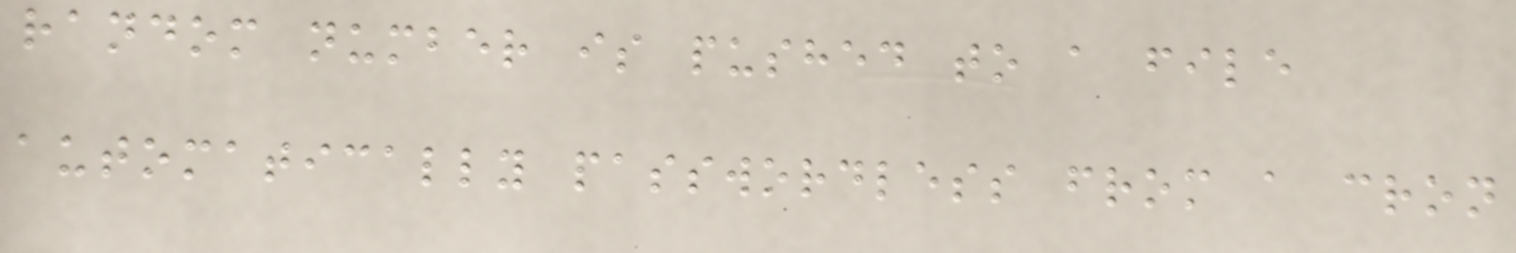random number is pushed to a file
automatically passwordless from a cron
